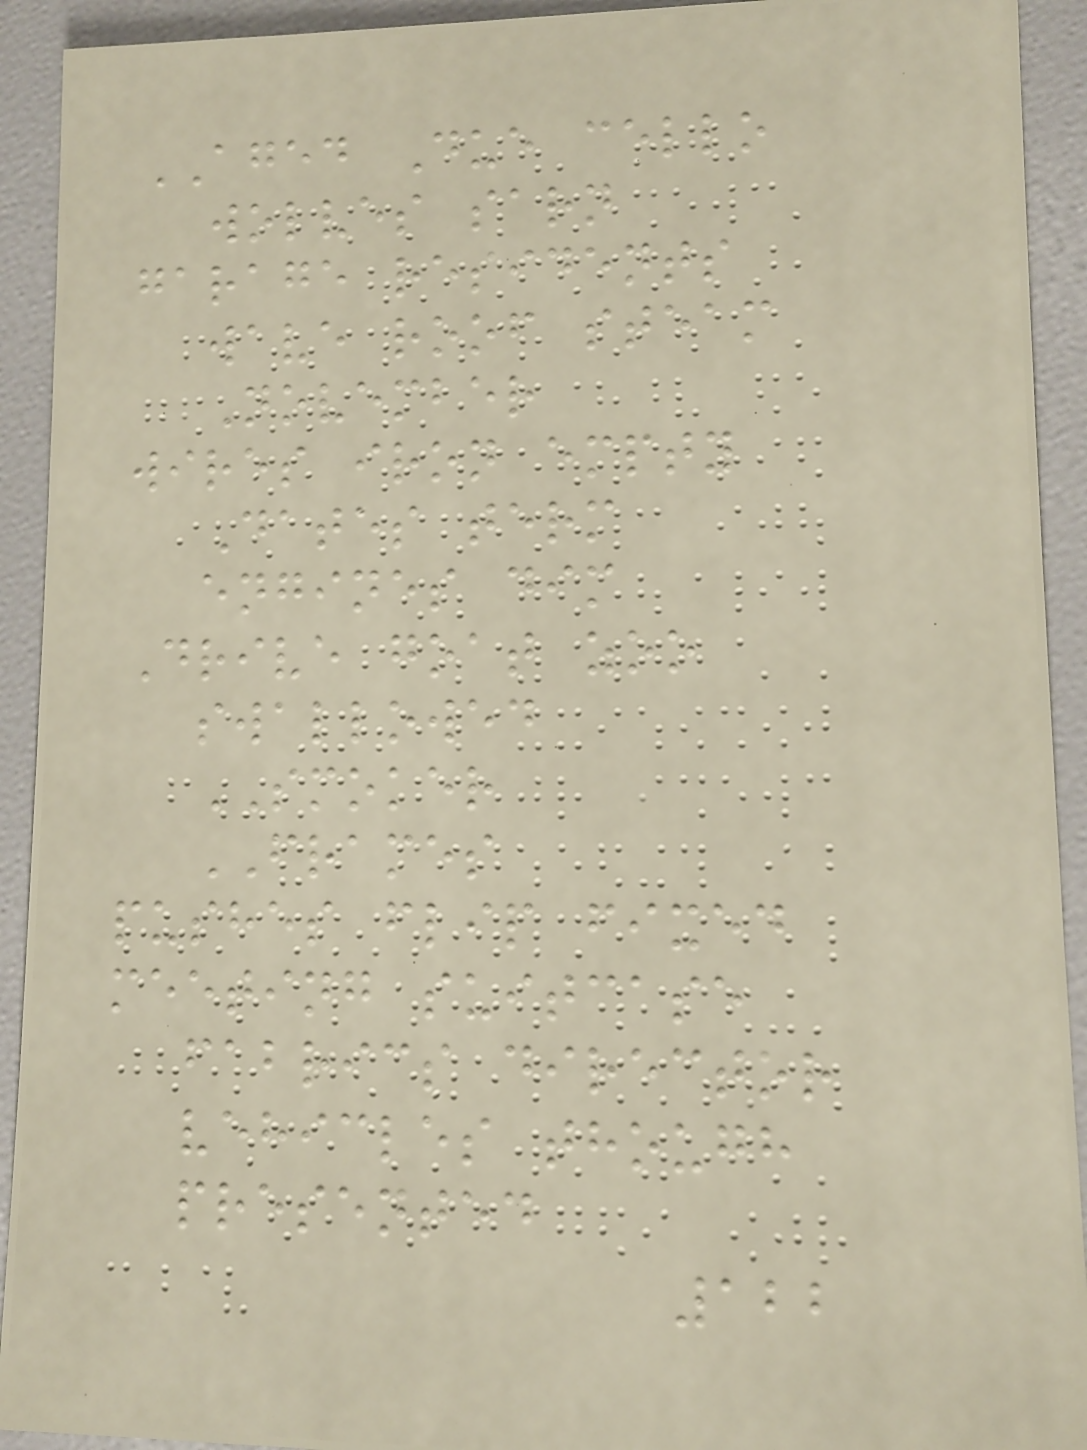AGED Due cello
wolves sarn
garage residents
wave roof steam
November
wires iron empty
Dates term
engines dim
Drive goat zoo
swallowed
SMOKER
FRAMES
pushes flip fixed
meeting suitcase
fabrics director
vehicles though
presented
122
